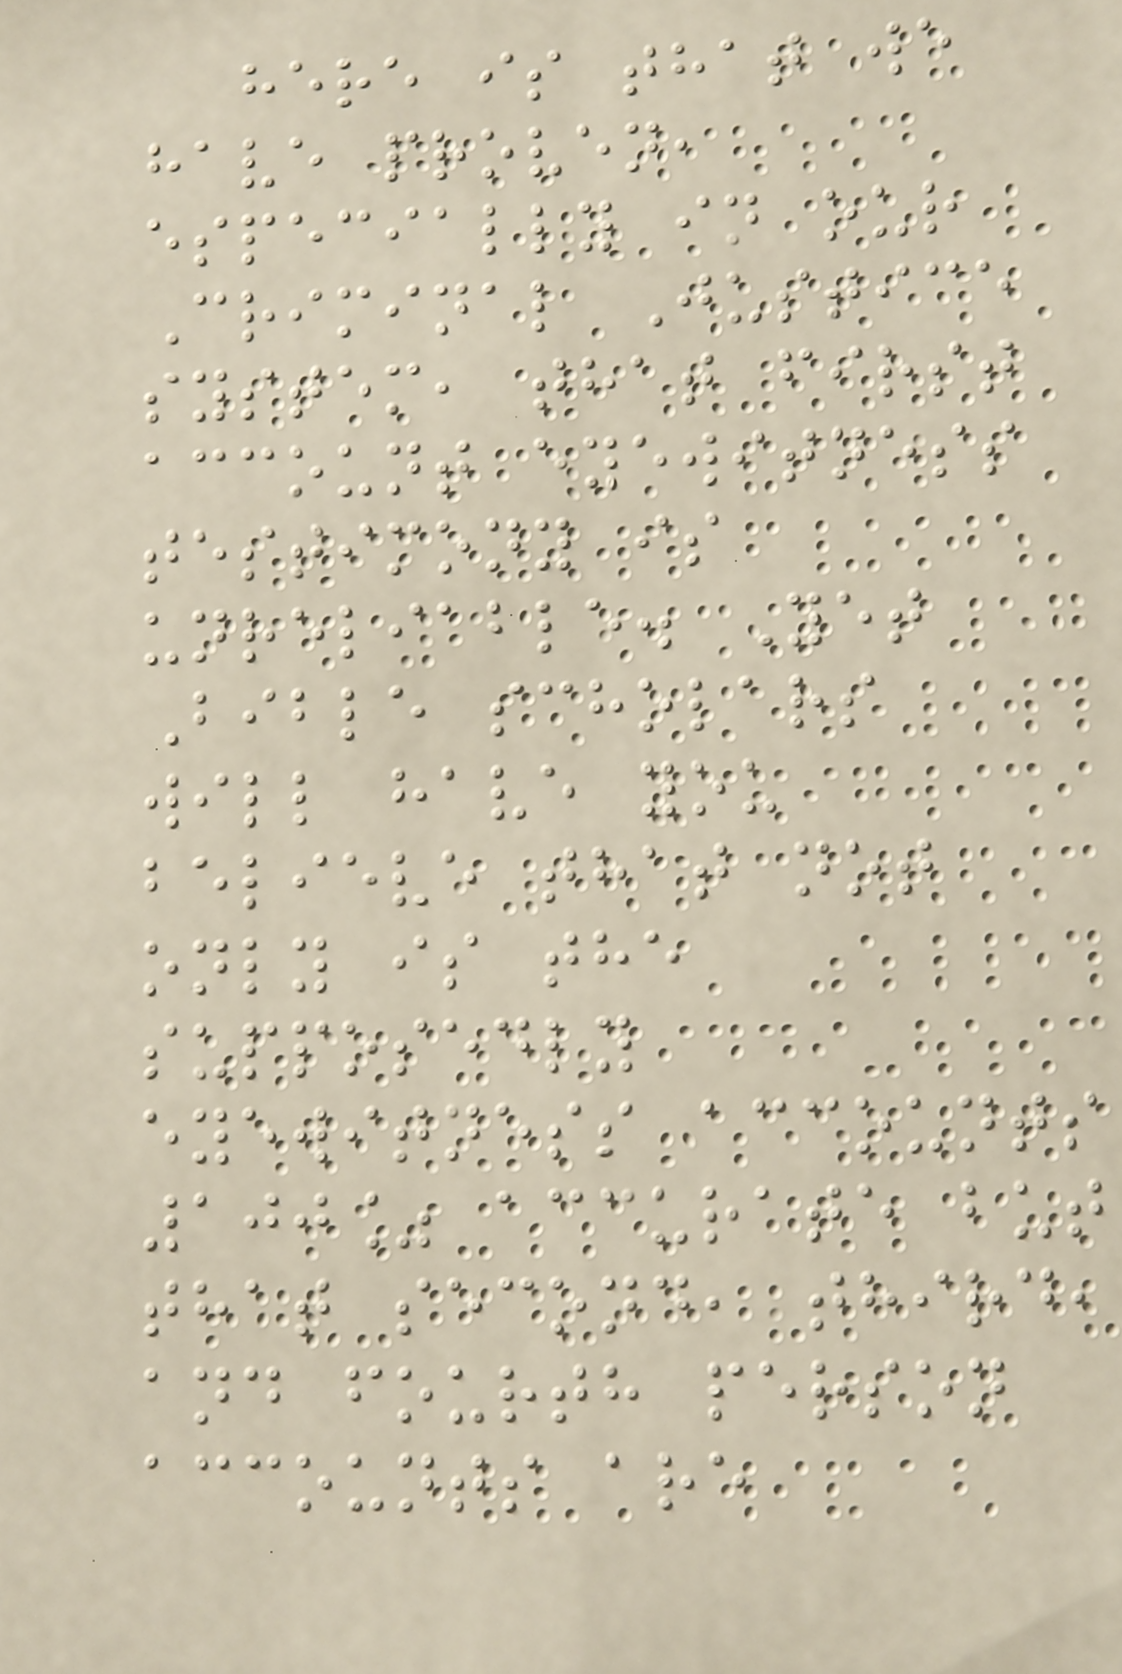here is that we
have proven,
especially in our
Criminal Justice
system, that first
account eyewitness
testimony is
unreliable. Yet
Bible scholars
will have you
believe that not
only is the
supposedly
eyewitness accounts
100% accurate but
that second, third,
and fourth person
accounts are
